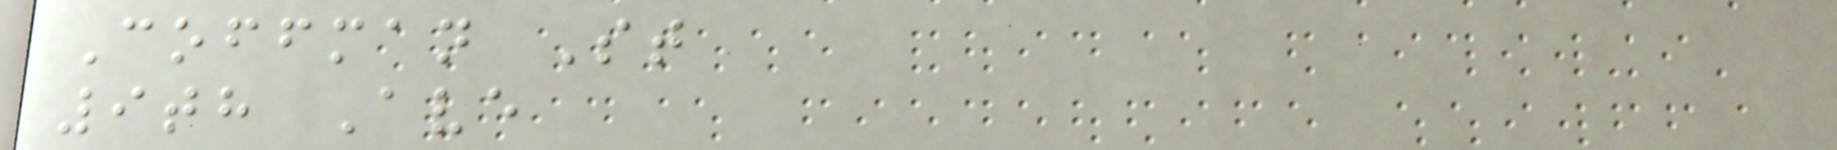Coffman St
9th Ave
